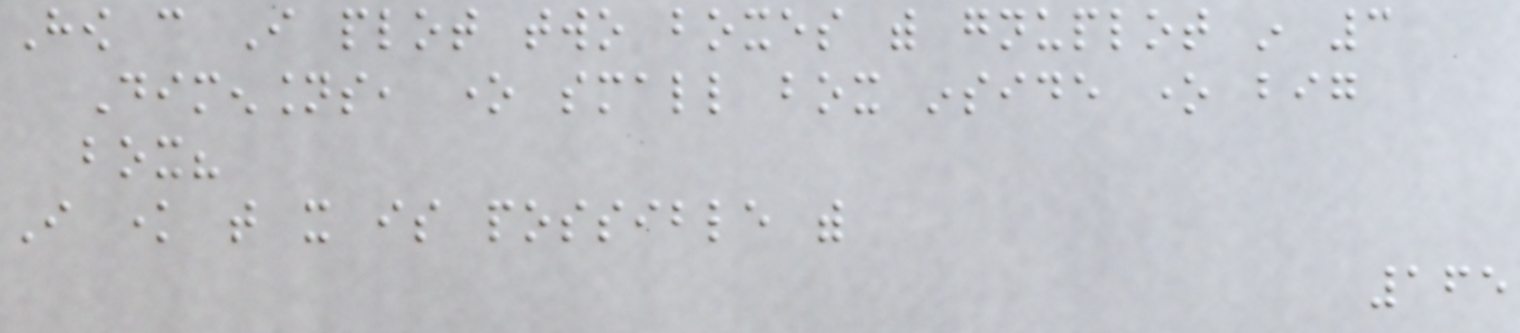How can I plot two boxes with gnuplot in 3
Dimensions, one small box inside one big
box?
I know that it is possible with
165
